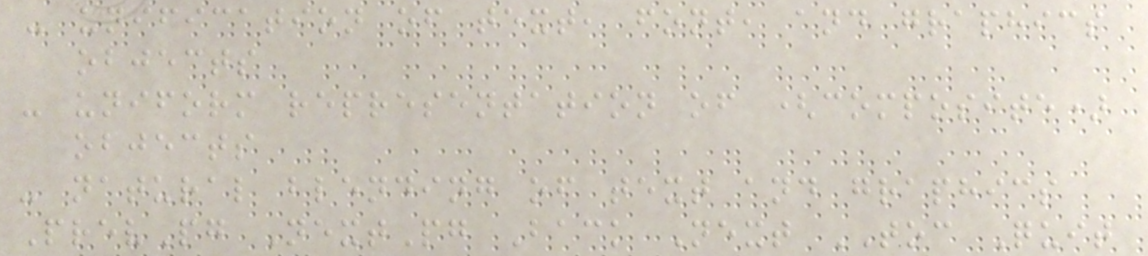- unification of text, font, and graphics
objects
- uniform representation of (composite)
objects
- natural blending of text and graphics
PrevPg NextPg Back Next TOC Quit
